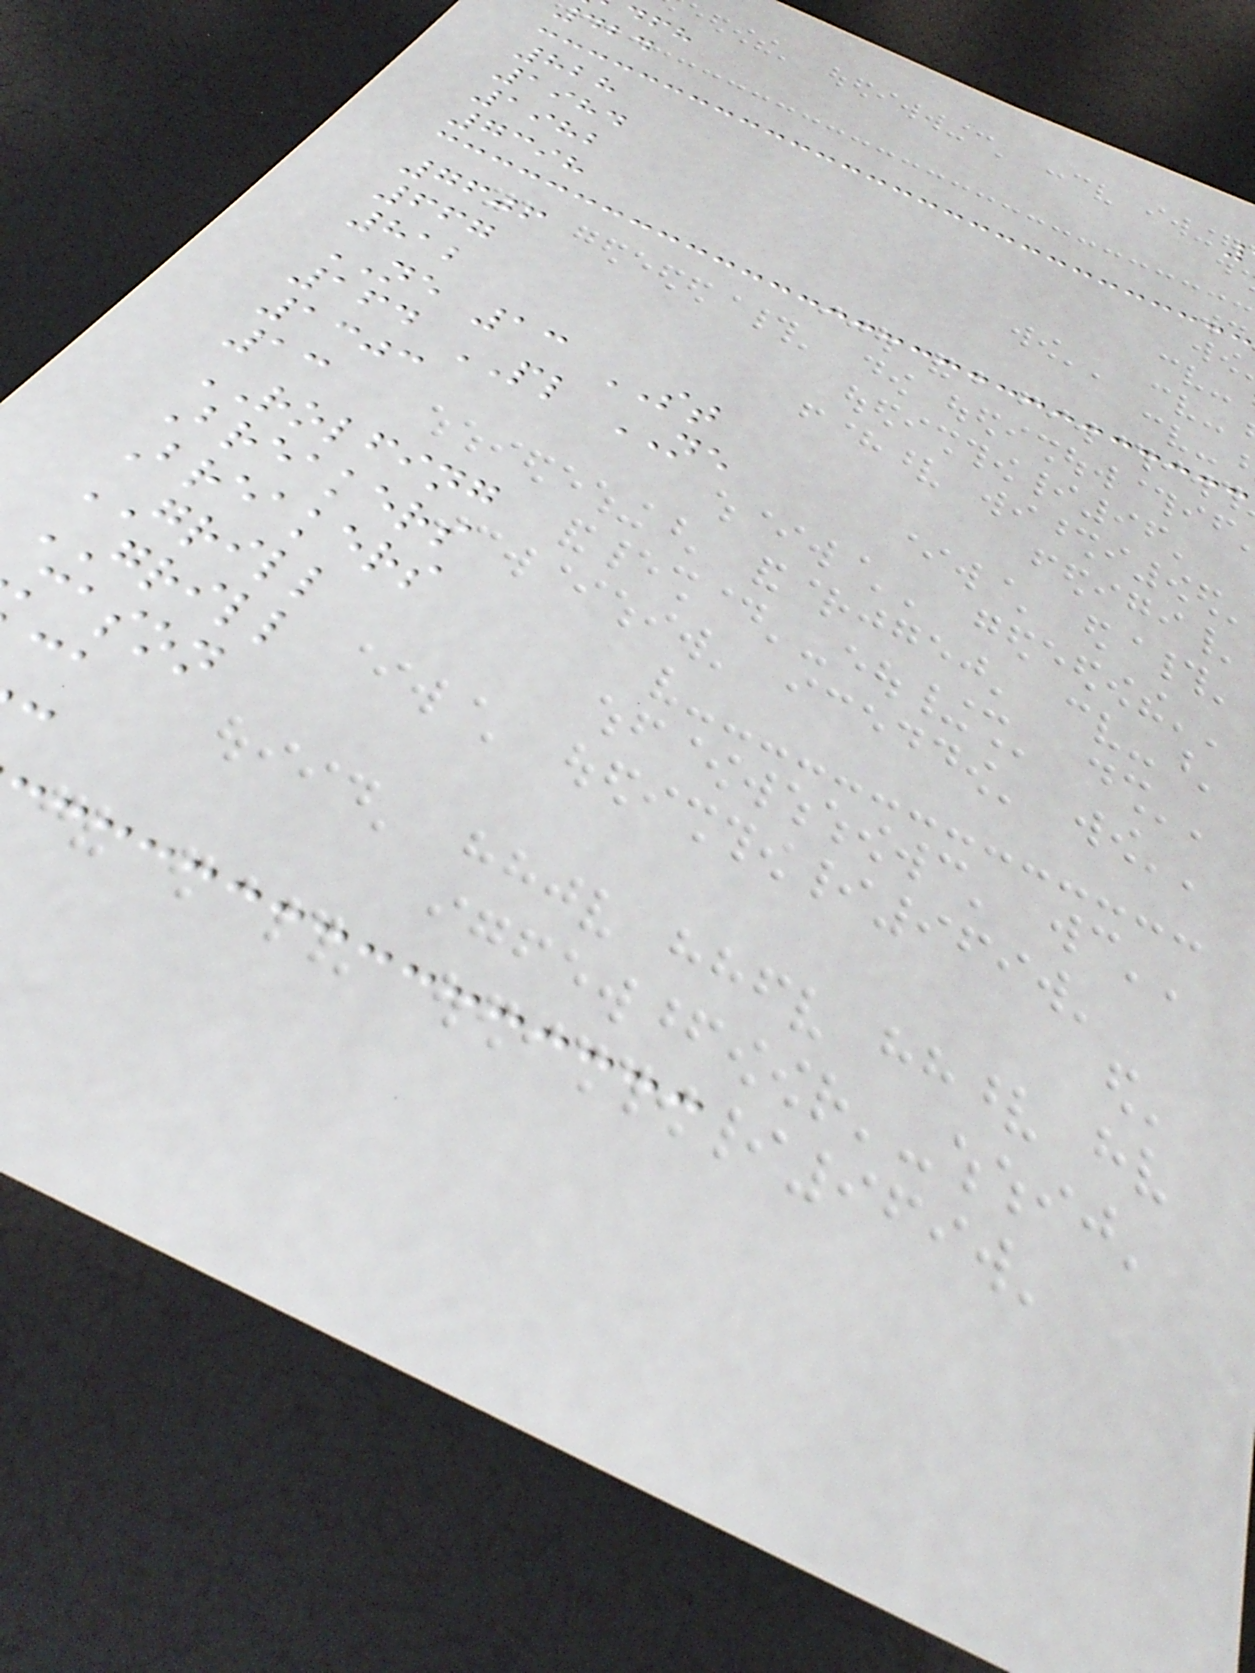424
828
1984
1982
7398
7606
667
812
NE 13 ST
164 PL NE
1303
13
ROLFING
Breakers
Breakers
GRILL
GRILL
mason
